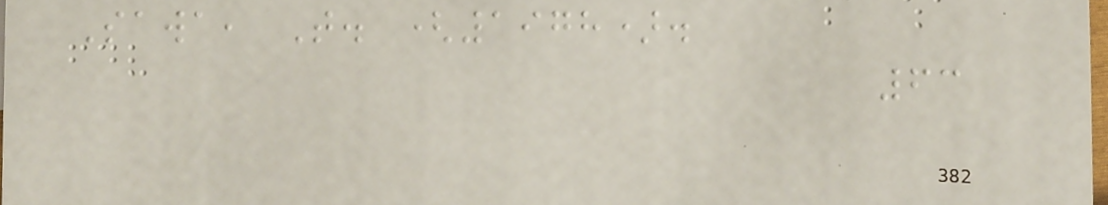Sawa, T. (1978).
63
